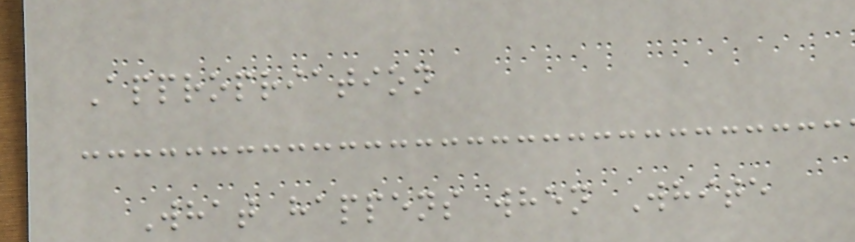Appropriation
What happens when White
